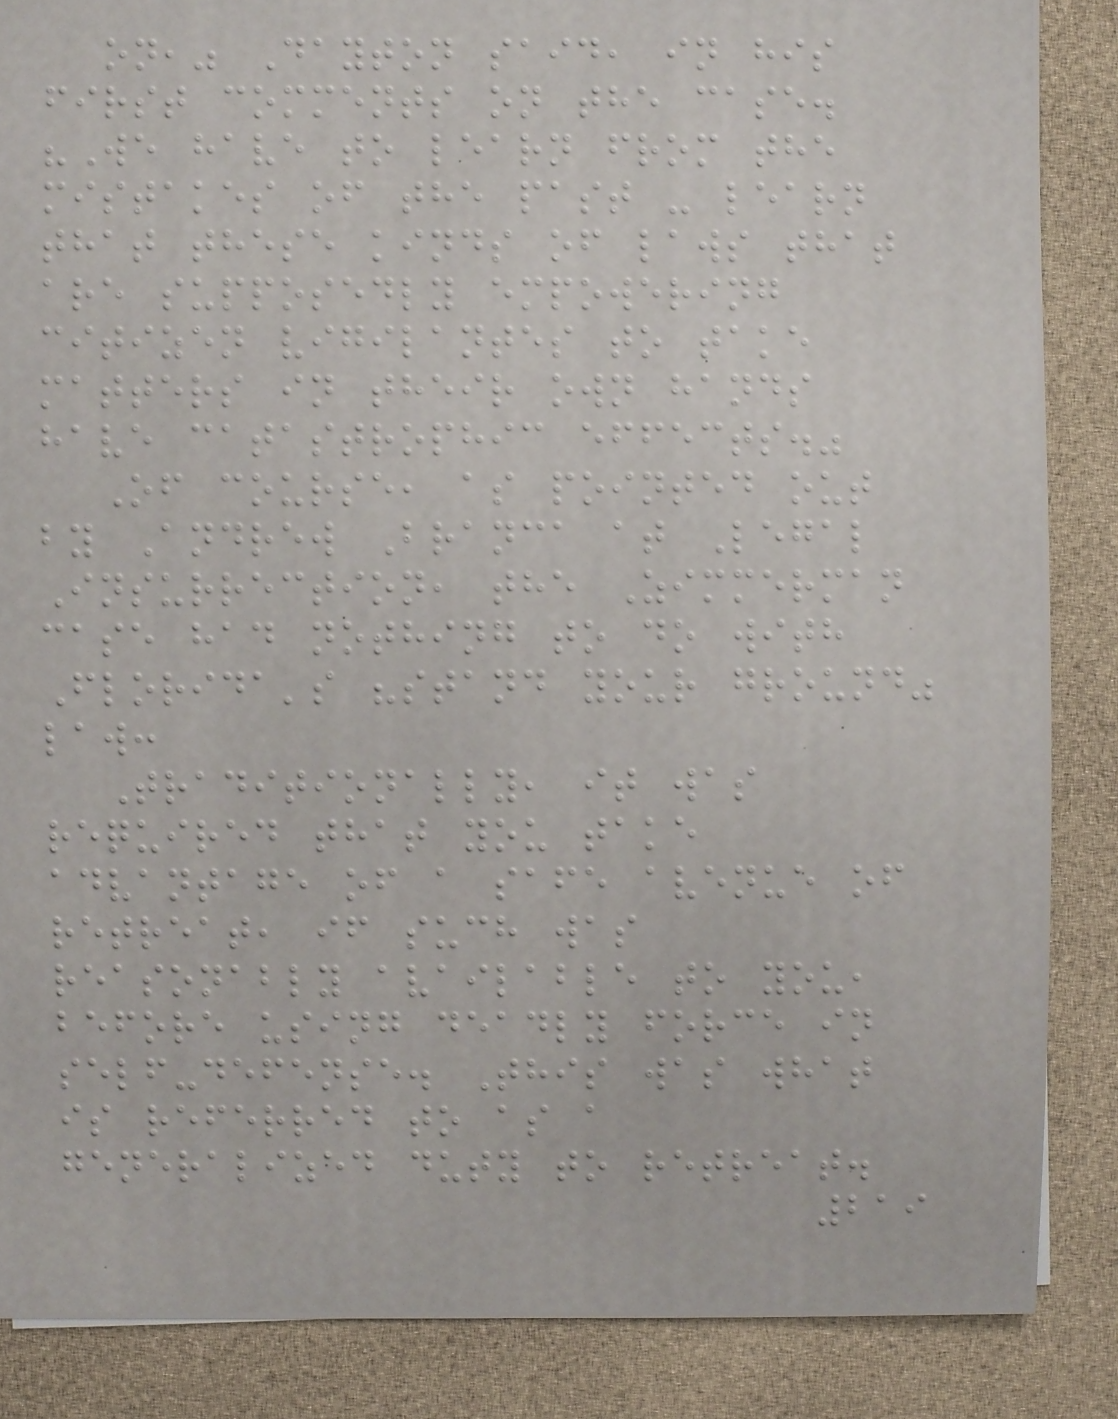on," Dayton said, in his
first comments on the case.
"We have to learn from the
mistakes of the past - learn
that these kinds of laws that
are supposedly empowering
citizen vigilantes to take
matters in their own hands
have catastrophic effects."
Of course, as pointed out
by Andrew Branca at Legal
Insurrection, the Zimmerman
case had nothing to do with
Florida's "stand your ground"
law:
Traditionally, it was
required that you take
advantage of a safe avenue of
retreat, if such was
reasonably available to you,
before using deadly force in
self-defense. This was what
is referred to as a
generalized duty to retreat.
219
